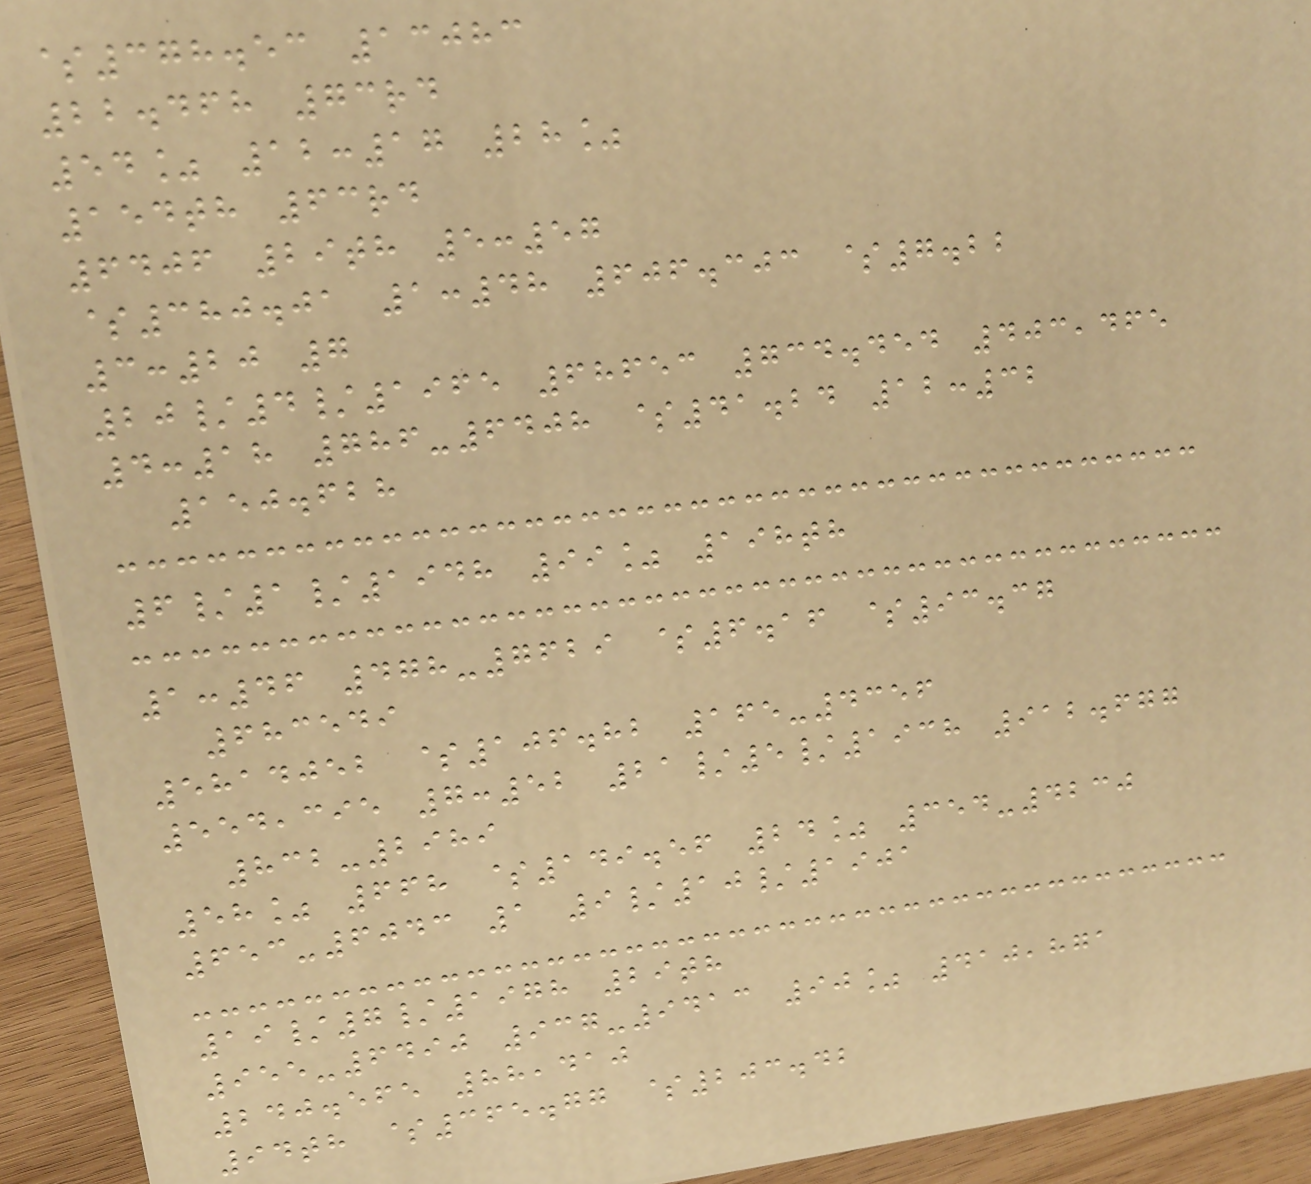$378.53 13083
22.468 73rd
54% 12:17 28%
154th 63rd
6406 29th 5:57
$380.01 1:48 606.303 $7.22
3:20 7
20/4/1965 68653 734.454 403,465
4:18 786-6408 $41.24 12:32
150.628
6/1/1948 99% 198th
1:46 478-7629 $6.16 $93.37
683549
5814052 $106.82 165-4356
554,395 7:52 21/5/1938 912.677
832-2989
58% 668 $149.56 24% 354-4230
653-6043 1 9/10/1901
19/7/1978 29th
955-6490 937-9413 90% 410,871
240.565 88,410
94th $365.77 $203.42
